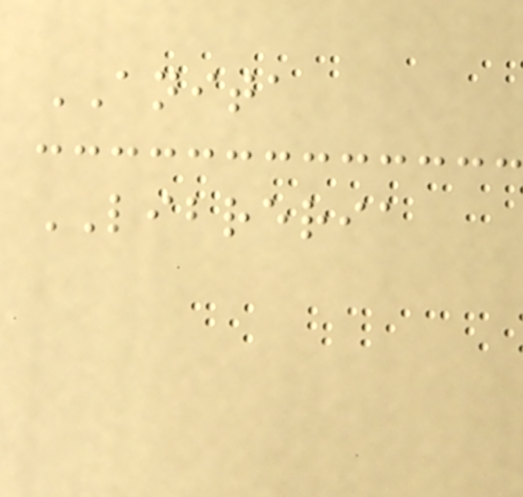ANITA
LIBRERIA
